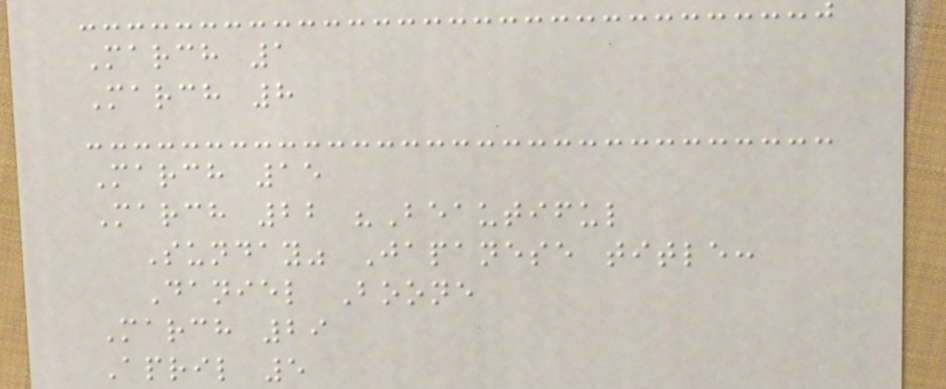March 1
March 8
March 15
March 22 "Beautiful
Sunday" Japanese title:
Daniel Boone
March 29
April 5
